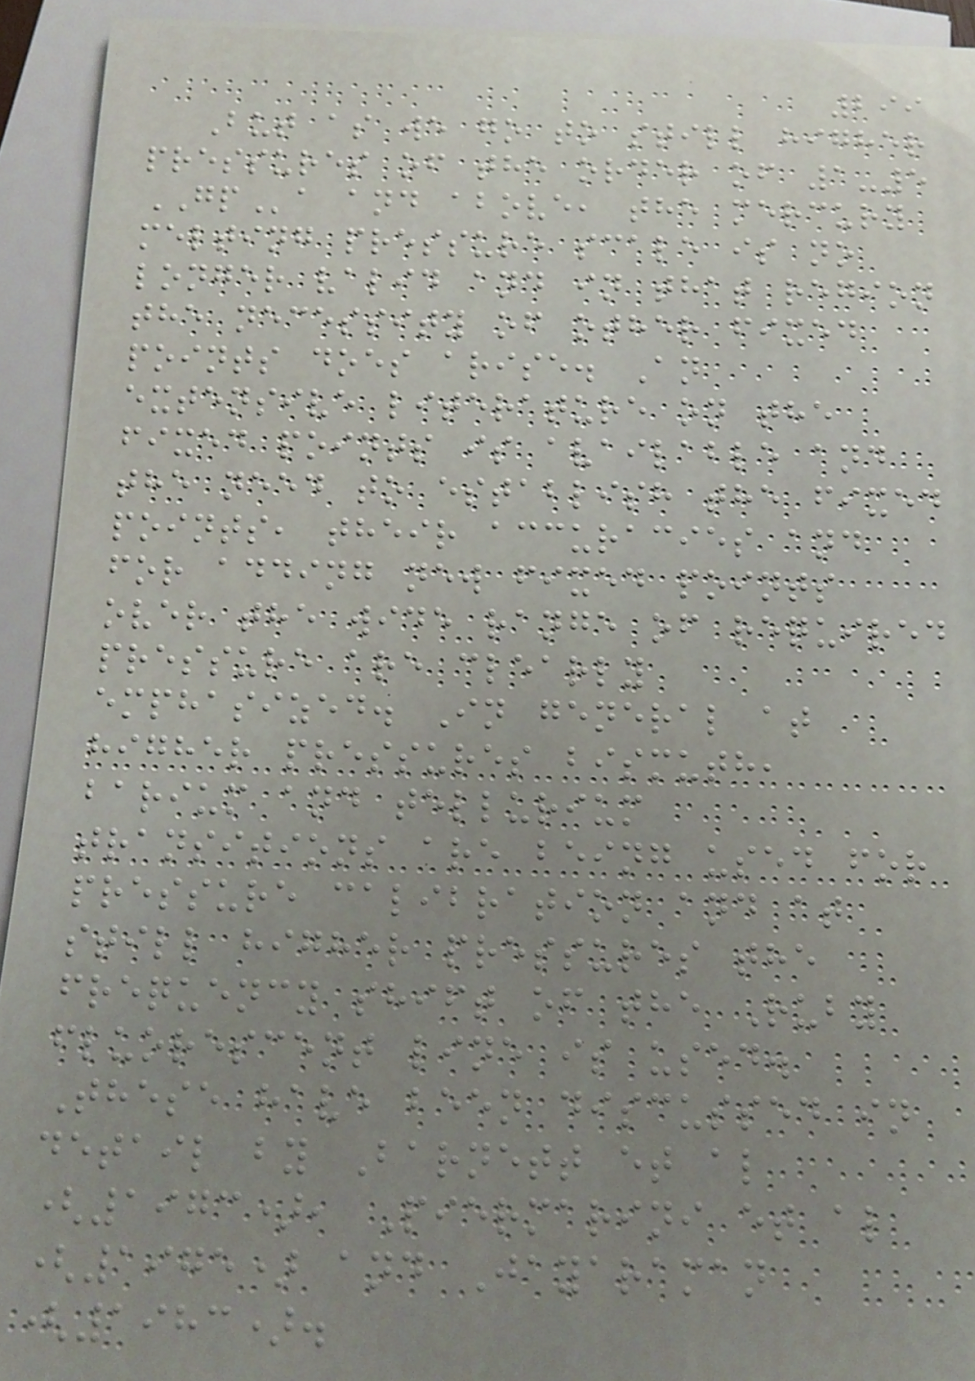299
But as we go to still higher
pressures of the order of 1-5
GPa and above, the mercury
melting pressure scale is no
longer valid and in that region
the necessity of other fixed
points does arise. An
extensive literature on the
fixed points is available and
the need to establish the fixed
points, their accuracies and
for adding new fixed points
over the wide range of required
pressure are clearly
emphasized. In general at
higher pressures bismuth,
barium and tellurium
transitions are being used for
pressure calibration and at
still higher pressures the
frequency shift of the Ruby
fluorescent line is used.
These have been discussed in
detail by Barnett et al
(1973), Piermarini et al
(1975) and Jayaraman
(1983).
